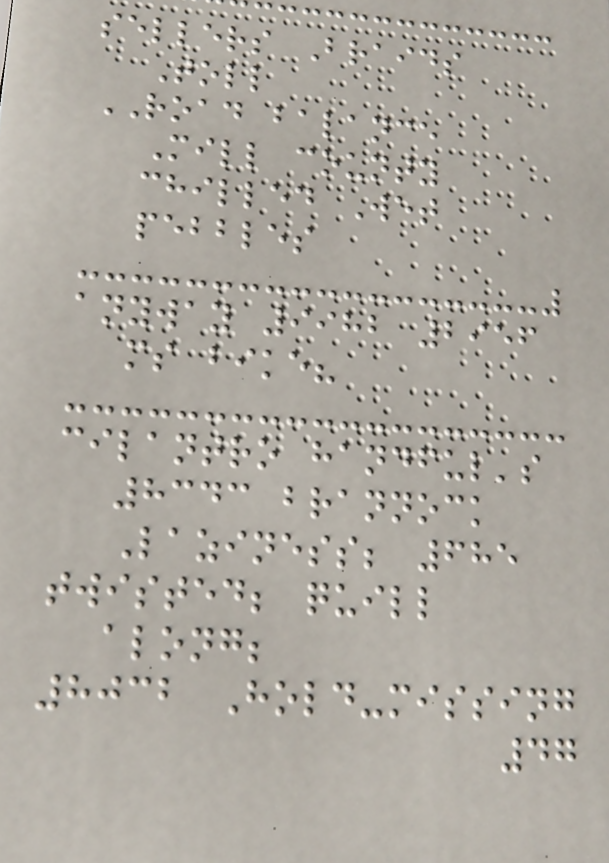sellers Braids
Toll
ROAD balance
Mill county
chilled Wet
pebbles
anyway 9982 2956
ms bike?
cilantro handful's
8343 brannock
Laziness; 685
twisted; quill
along;
8032 Hold-missing
47
